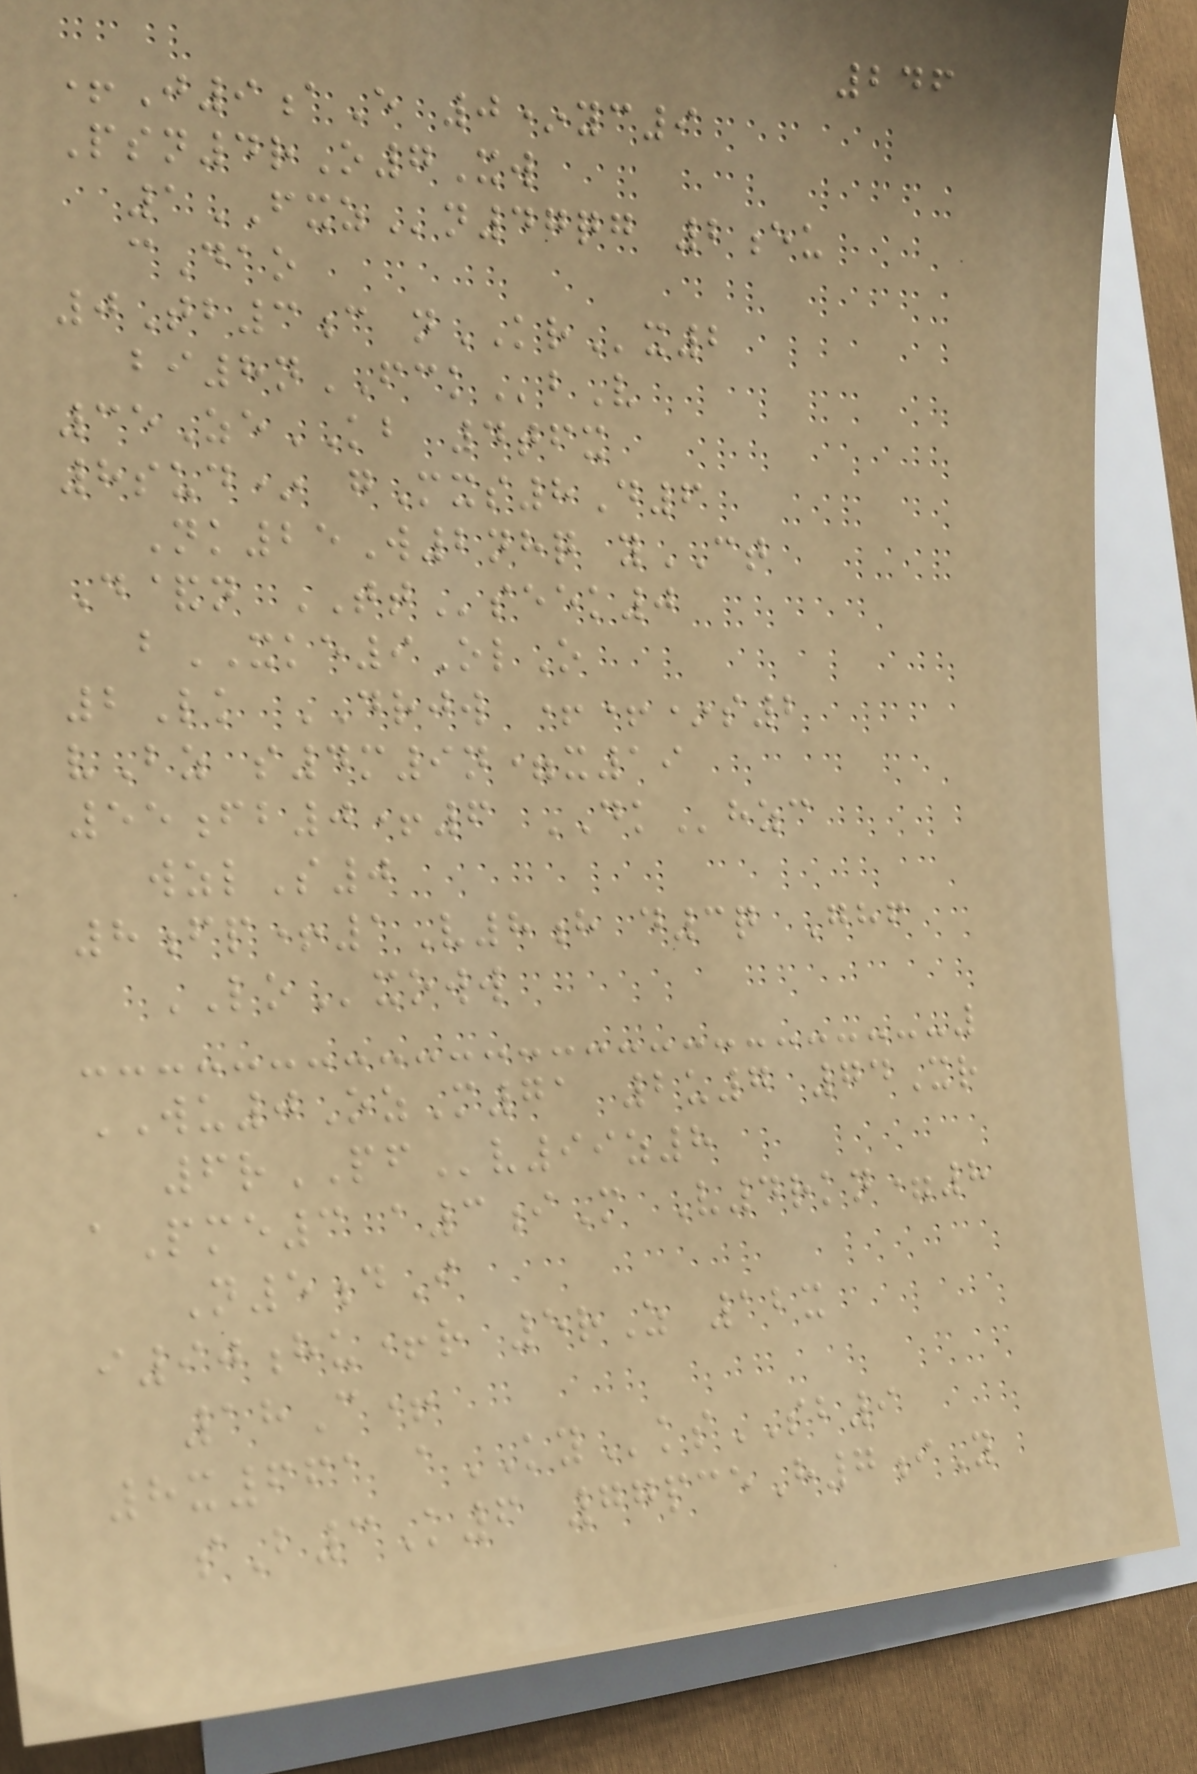246
+J9aE 0*yc9
Psn4rO7Xw
1FXZn47qg 2eu
cDao
0Tb3c nKRx2
bi8nFCKbV
35ZeKB 4tfx
8sud* gMxs8D6
Nk25W2nhq yCT
D&n TTseek0
bXKE9OlO
2Lk DRJW ++*s2
vBz s4m9n=x19
55fb0+6 DKhzc
wzlS0
8fp+1V8h d3q Ghf
LOxoww
WU0OzM71 2u7 74Xr
6rPFv99z8
aPme3 a3iM V4rkn=8
N5dI
i90hu+r 5rZ 12x
18C+
8x661 aKYksSB9
sB3K6 77pceH7iY
